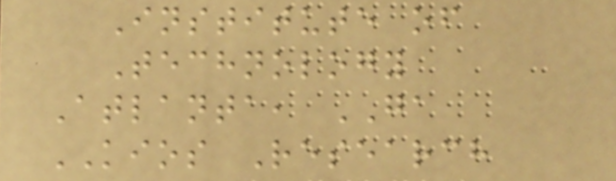Institute of
Technology
Atlanta, GA
KIOS Research
